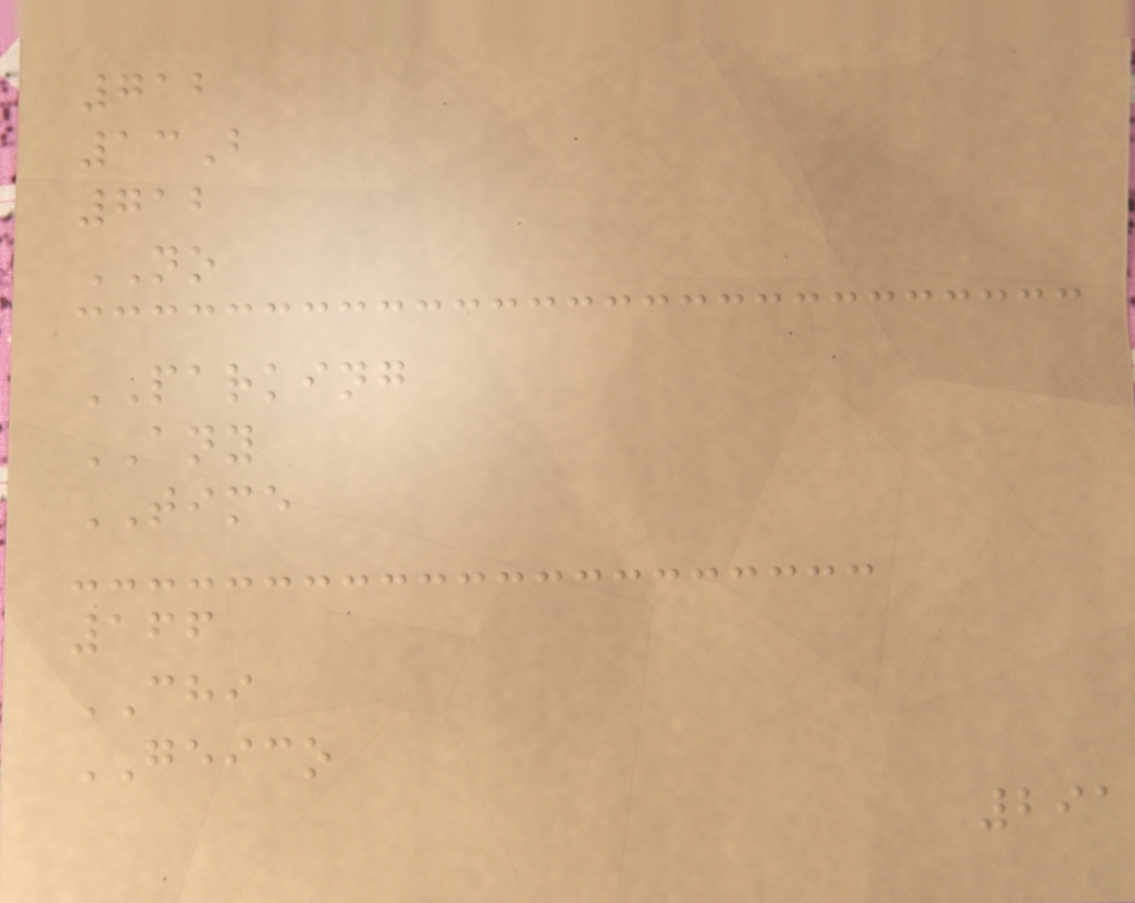712
13B
712
NO
PARKING
ANY
TIME
166
CHI
GEICO
291
